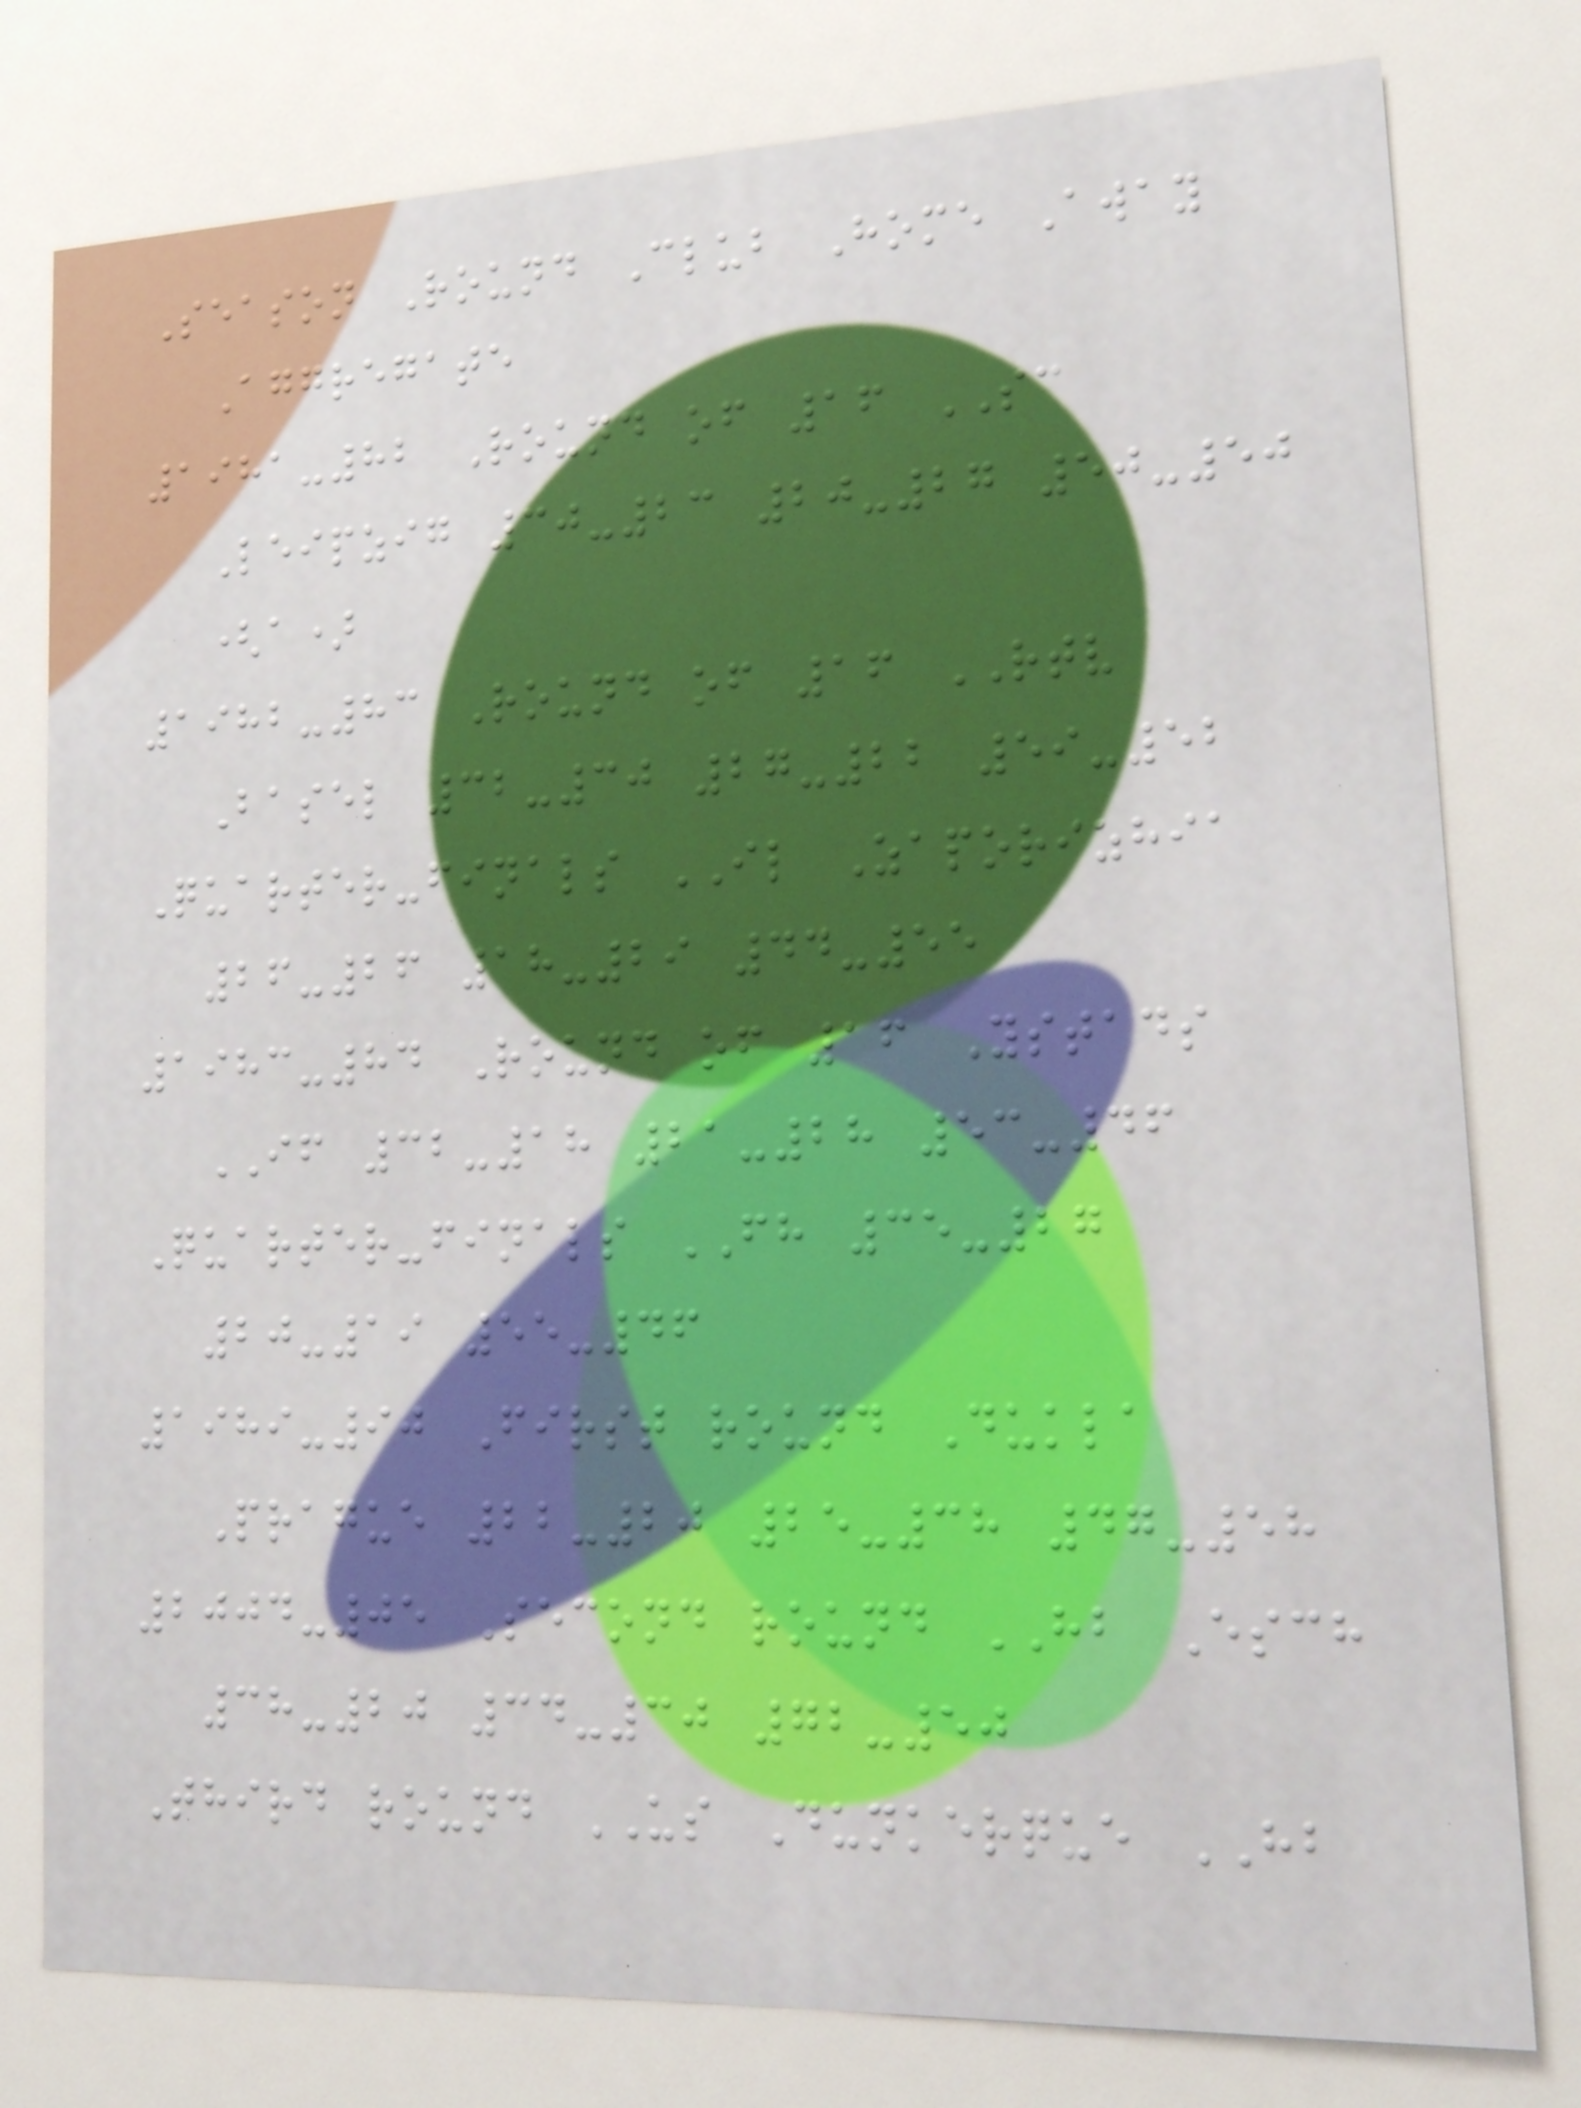Season Round Club Home Away
Aggregate
1981-82 Round of 16 SC
Leipzig 30-23 20-27 50-50
(a)
1982-83 Round of 16 RTV
Basel 32-30 27-22 59-52
Quarter-finals IL Zaporizhia
26-26 18-29 44-55
1983-84 Round of 16 Ystads
IF 32-18 21-28 53-46
Quarter-finals FH 35-27
20-19 55-46
1989-90 First round Dukla
Prague 22-20 25-38 47-58
2004-05 Second round HB Esch
38-20 34-30 72-50
Third round US Dunkerque HB
